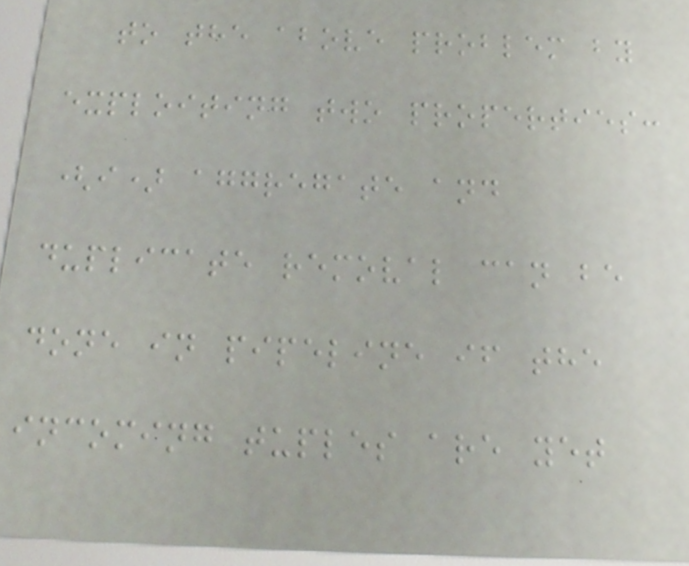to the above problem by
exploiting two properties:
(i) aggregate and
duplicate removal can be
done in pipeline if the
incoming tuples are yet
